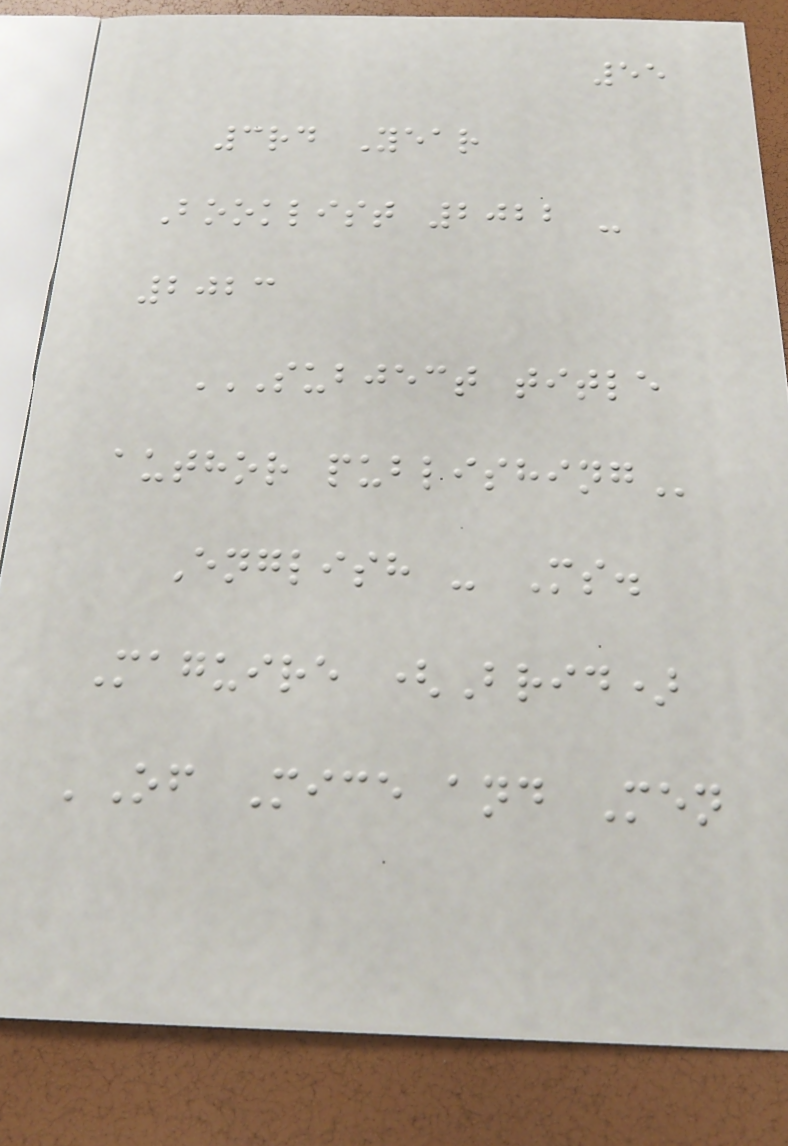55
3rd Year
Booklist 2022 -
2023
SUBJECT TITLE
AUTHOR PUBLISHING
English - Ms.
Maguire (Brid)
'Of Mice and Men
